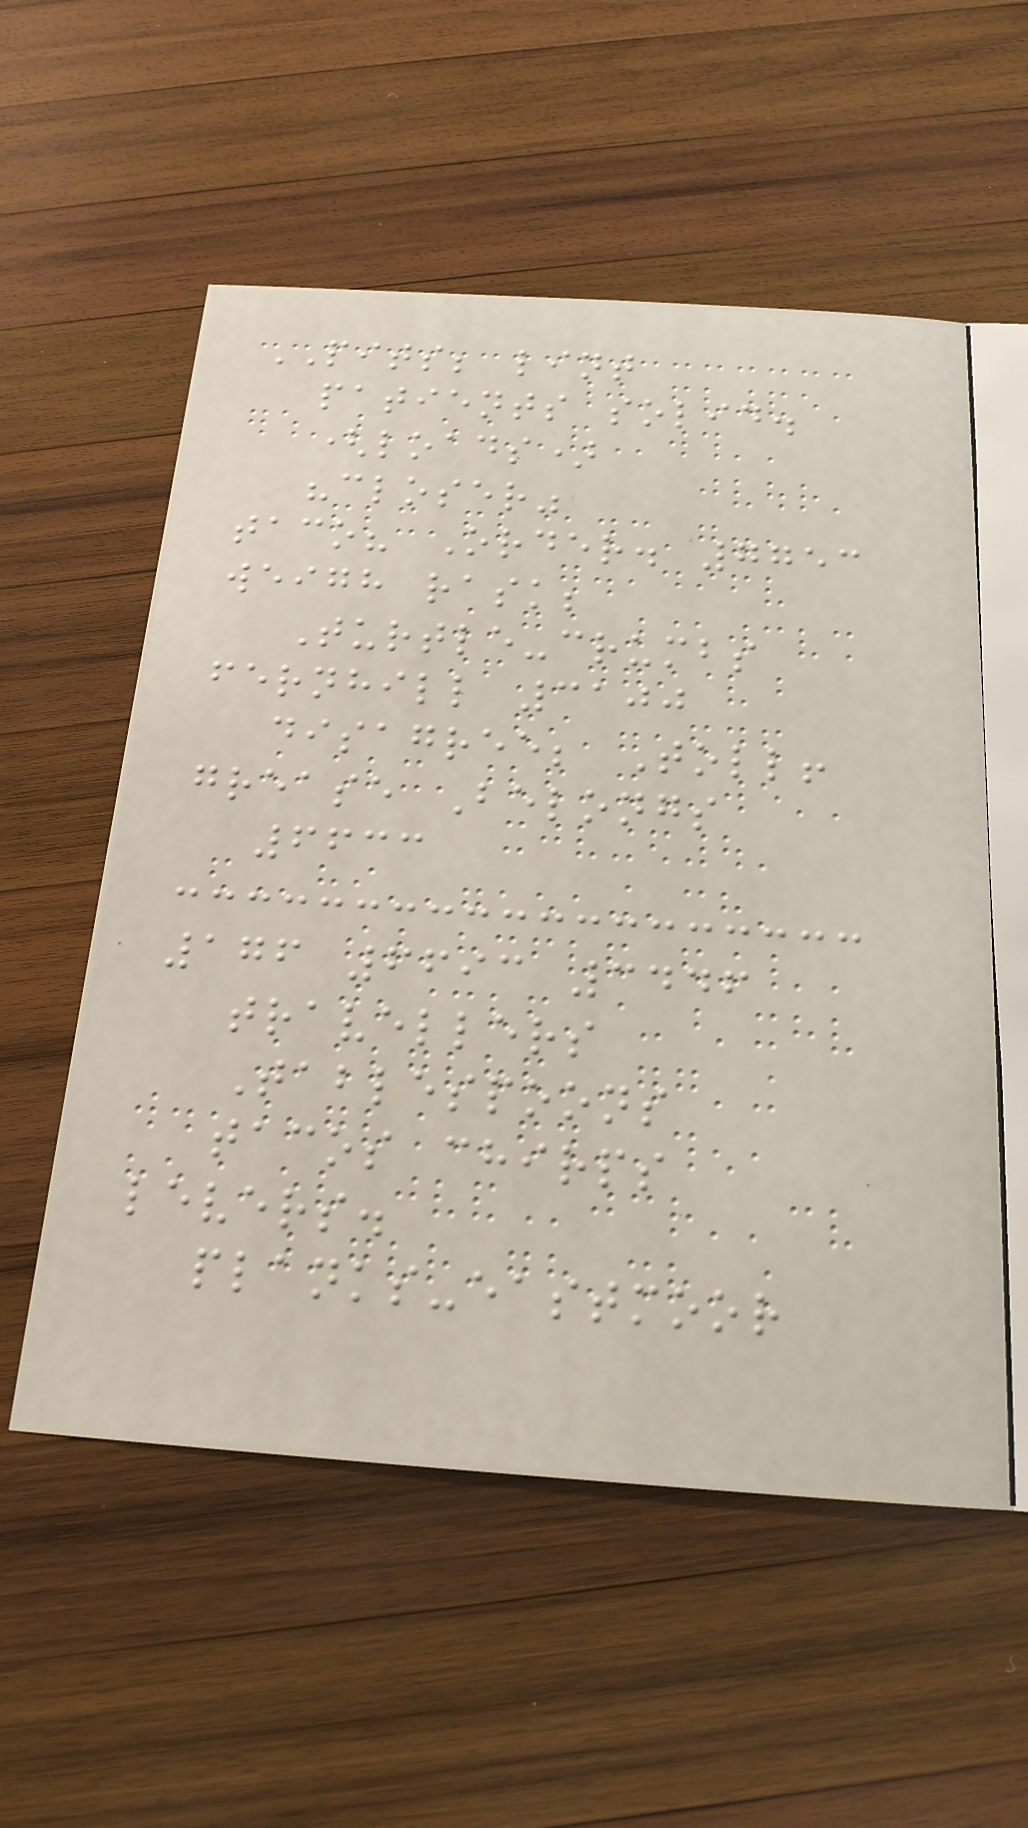PITS; lint
patients solid.
(loads)
"closer"
taco? Order. 7753
weigh rask;
Turtle-crumbs
fernhill 3100
disagree; Toll!
grease Belongs
6633
176 6693 3446
travellers
Tablespoons
tacos chirps
levers.
planks-eastmoor
